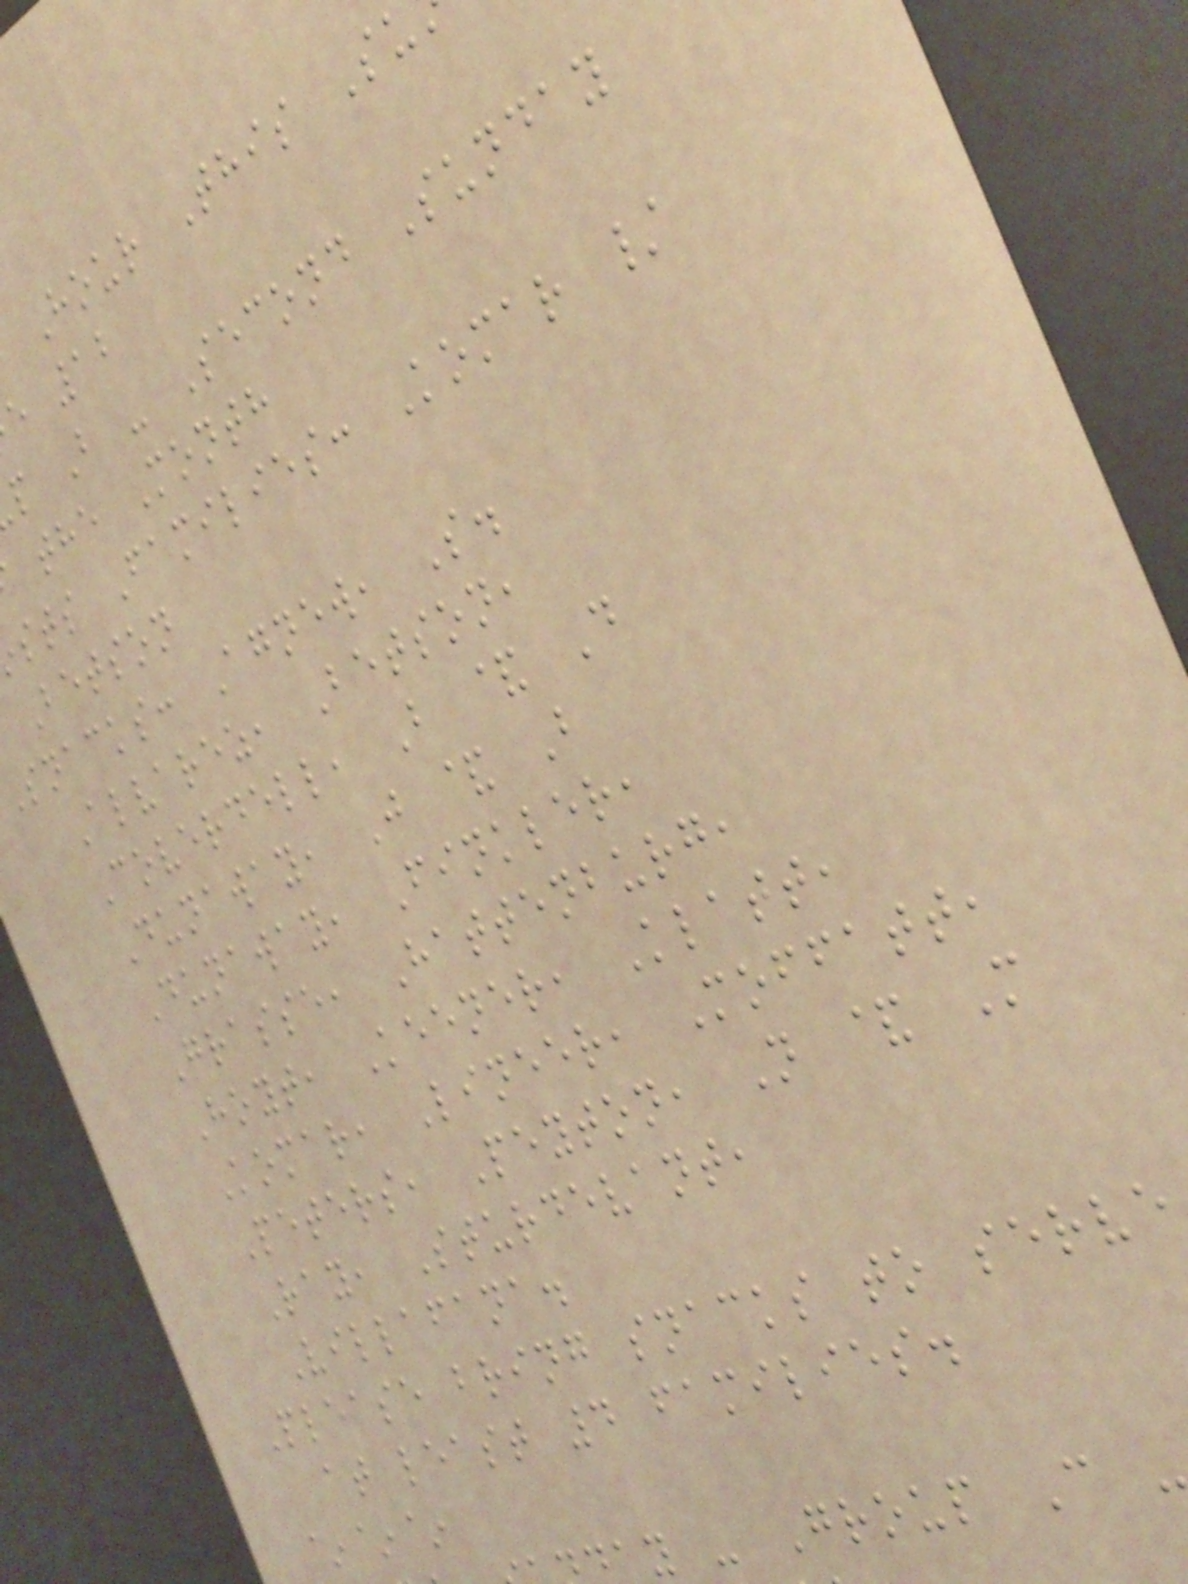Hour This Su
e 12
p B - Second Sunday
the Month
sts Families: Komar /
Betson
snacks: Agnew, S.
Alvarez, Betson,
Coverdell, B & D
Dunaway, J & B
Dunaway, Finkler,
Grasse, Hattenburg,
Hoyt, Keener, Klatt,
Komar, Lineer, Moffatt,
Peters, Peyton, N & M
Ray, Sturdevant,
Villafana.
Please bring snacks to serve
at least 4 families.
~~~
ay - Group C -
